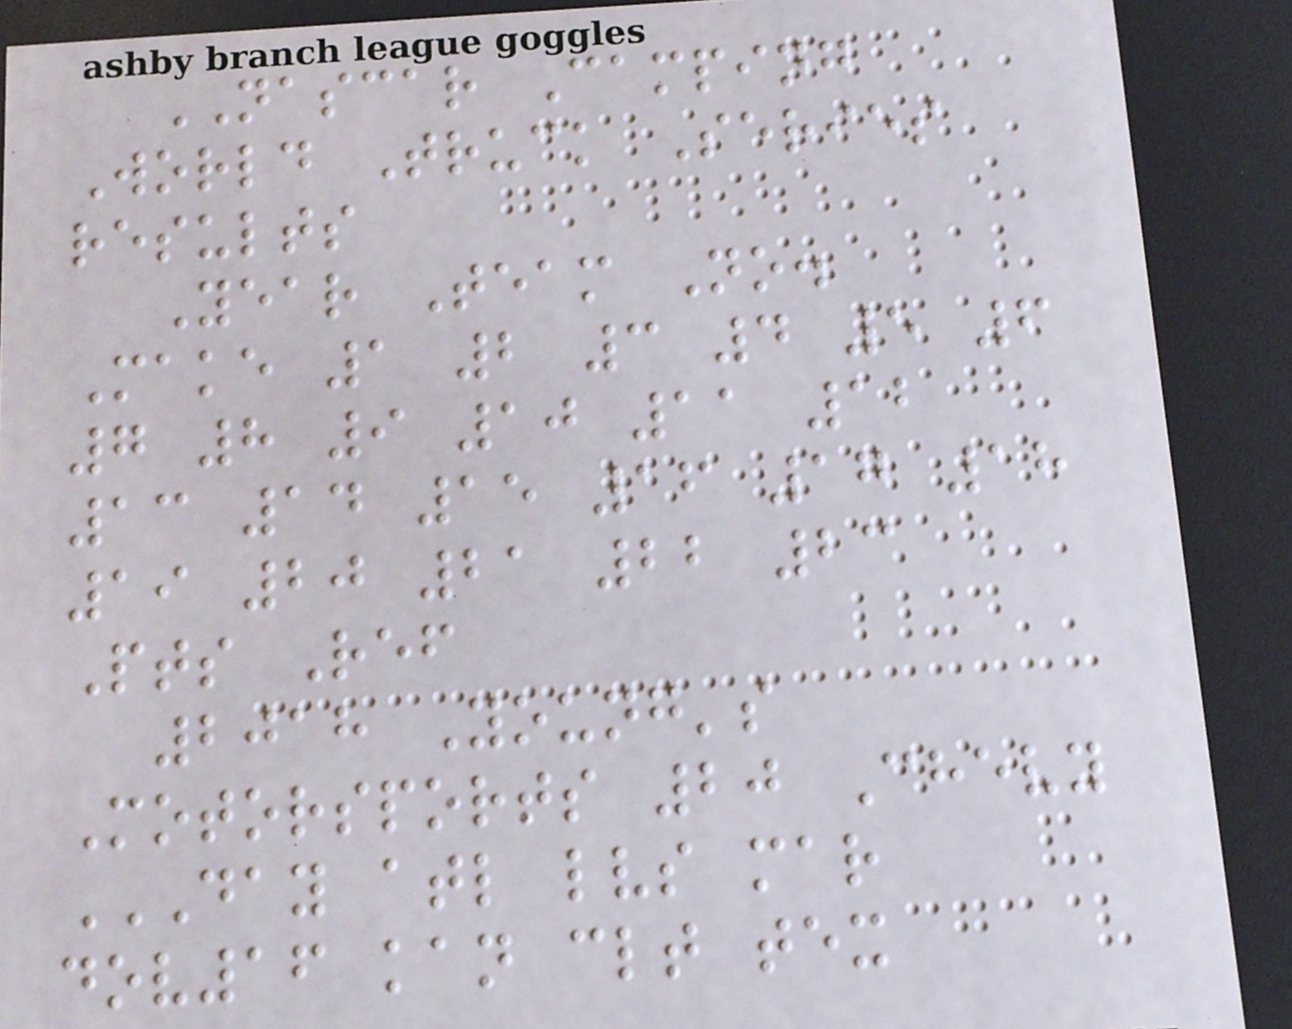NASCAR Camping
World Truck Series
results
Year Team No.
Make 1 2 3 4 5 6
7 8 9 10 11 12
13 14 15 16 17 18
19 20 21 22 23
Pts Ref
2018 Young's
Motorsports 20 Chevy
DAY ATL LVS MAR
DOV16 KAN CLT TEX
